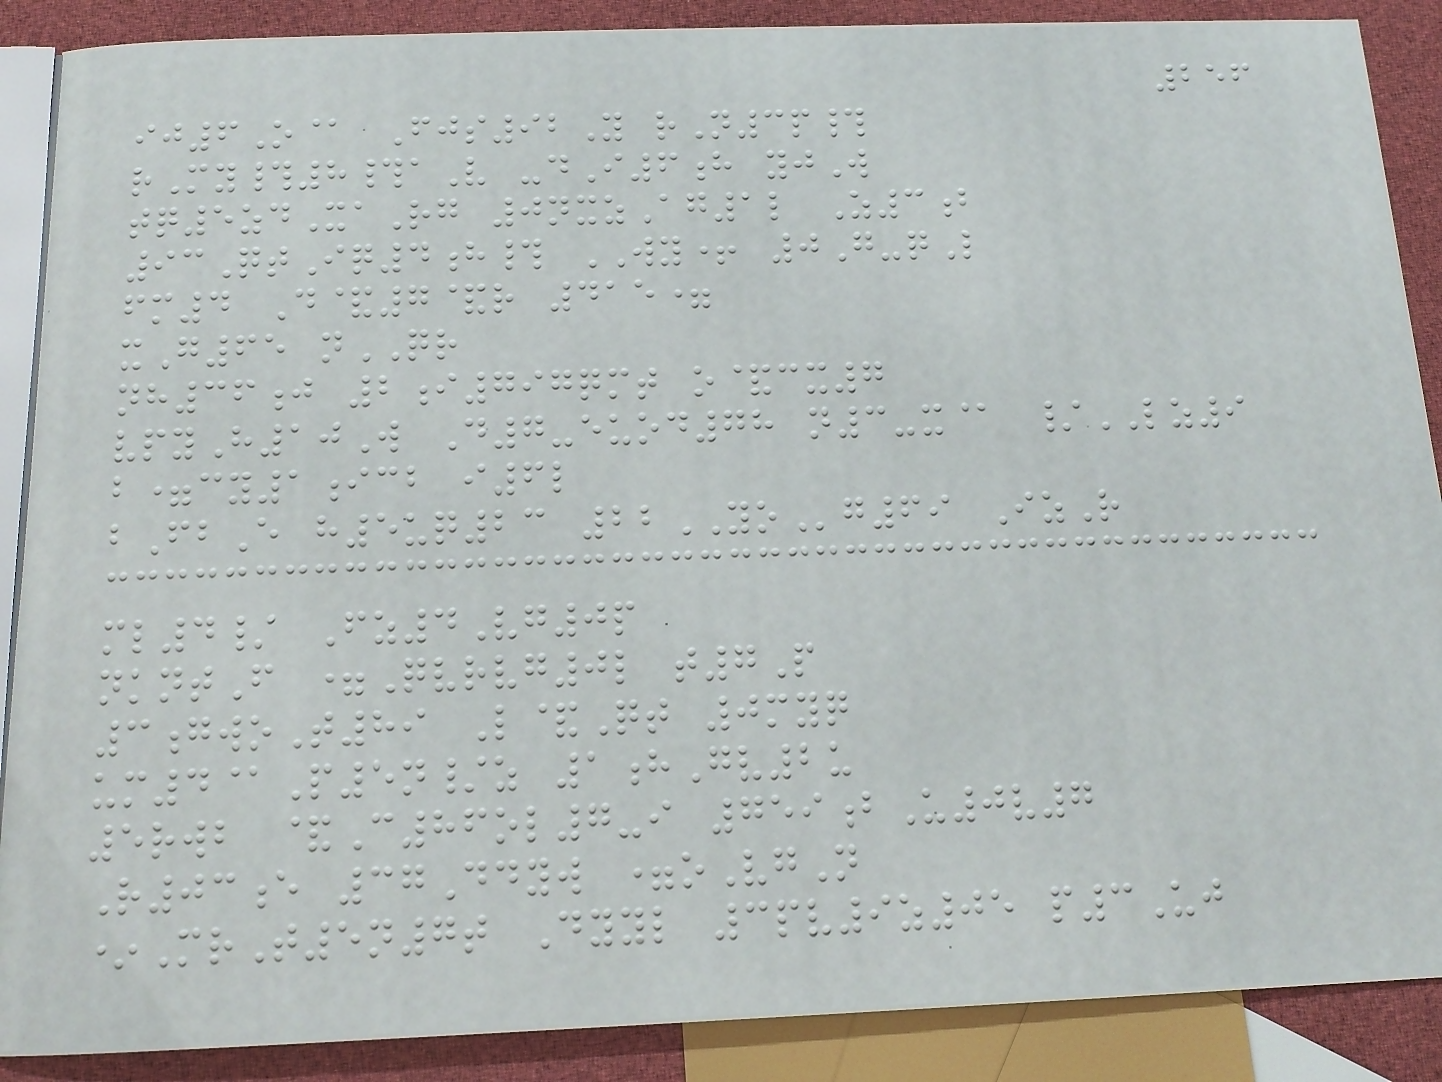256
ij6O@ Fjs92Y rN3p#
rMy#8#aV -dI6h yjW
tq5zdXaRg 0nxzAg1l Z3b
93QtIq4h# WY+ 0G-qL
fm4 D&7&r 415=
xG65 nQR
nh36j 2i797qmt o&cx7
vpyH10W D7-euod78 n3-x@ /LZ9
b=cy1icb i6l
bFbE h5uq23 22YOg69 IzR
ml4/ Fz4Vg0p
nkntF =Qvrvg0l t7P
3gwoT89 L&Qt 0myq
um4@P5n/z 1hGv2u
5rwb &C86ol7-i 759bU0v7
R03e 37Ddyw =oVgN
*MrT5n7t Dyyl 3pv9z05 p3Uj
